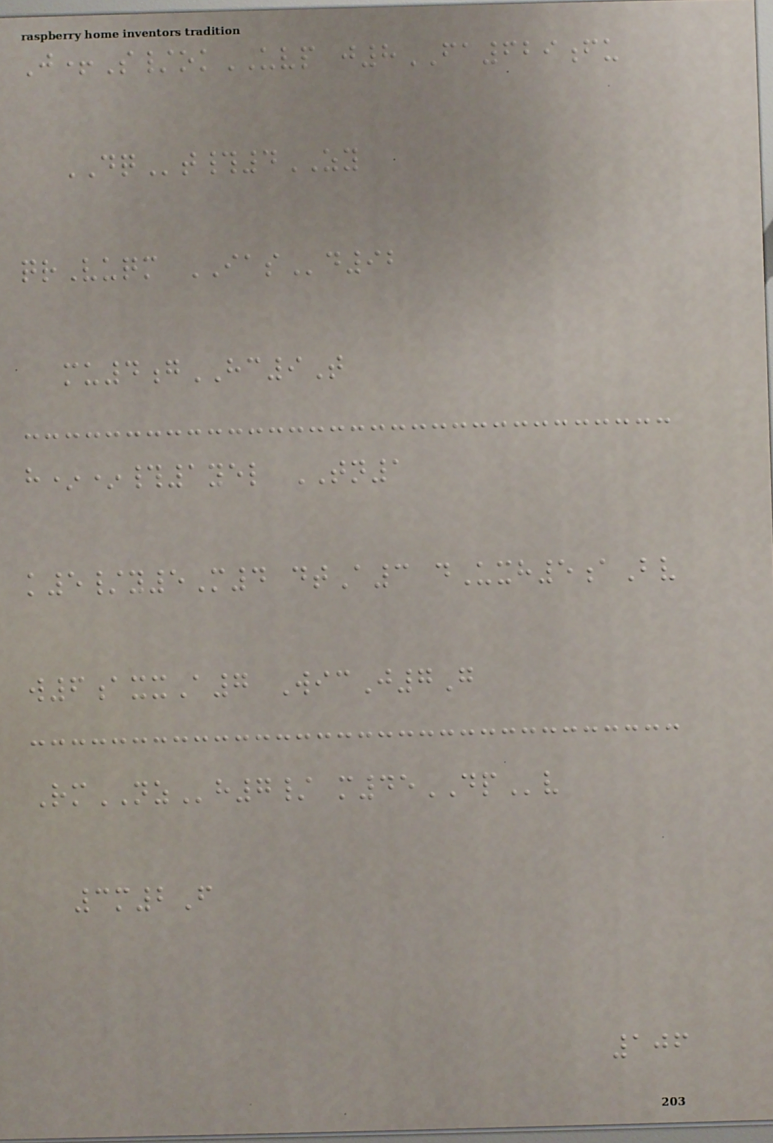J+S/okUVP j8FA629fu
DQt#4ZY
qrVuqm IASd92
mu4gHC9T
h**#1yel TN1
k5/y5M4 dtA3 dUxh5aBv
w6axxA7 WicJ7G
RmNZh7/ m45DPv
3m2F
106
